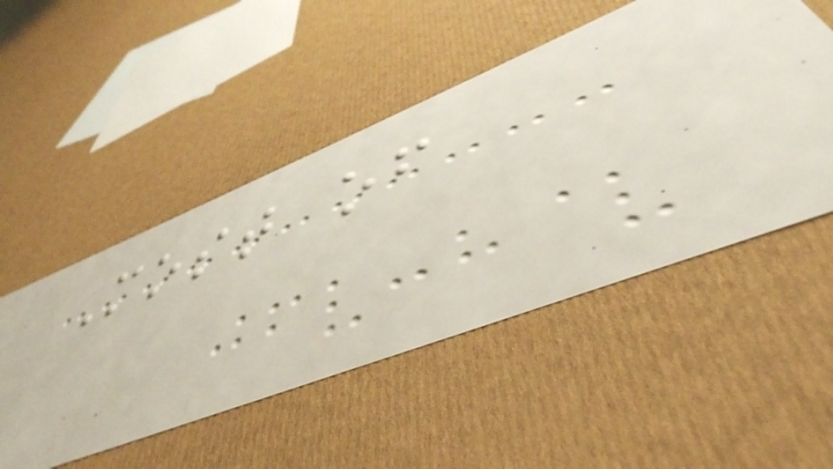Most of
